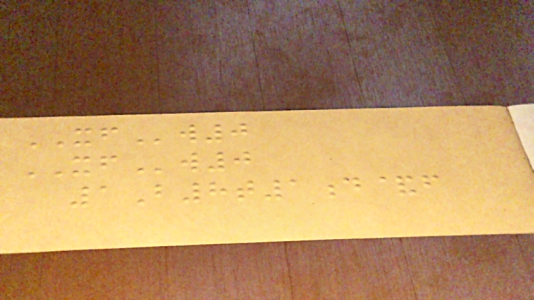XFw0
XFw0
1B8t1d&f
